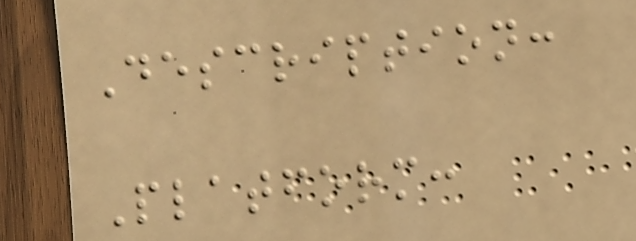Description:
Platform:
